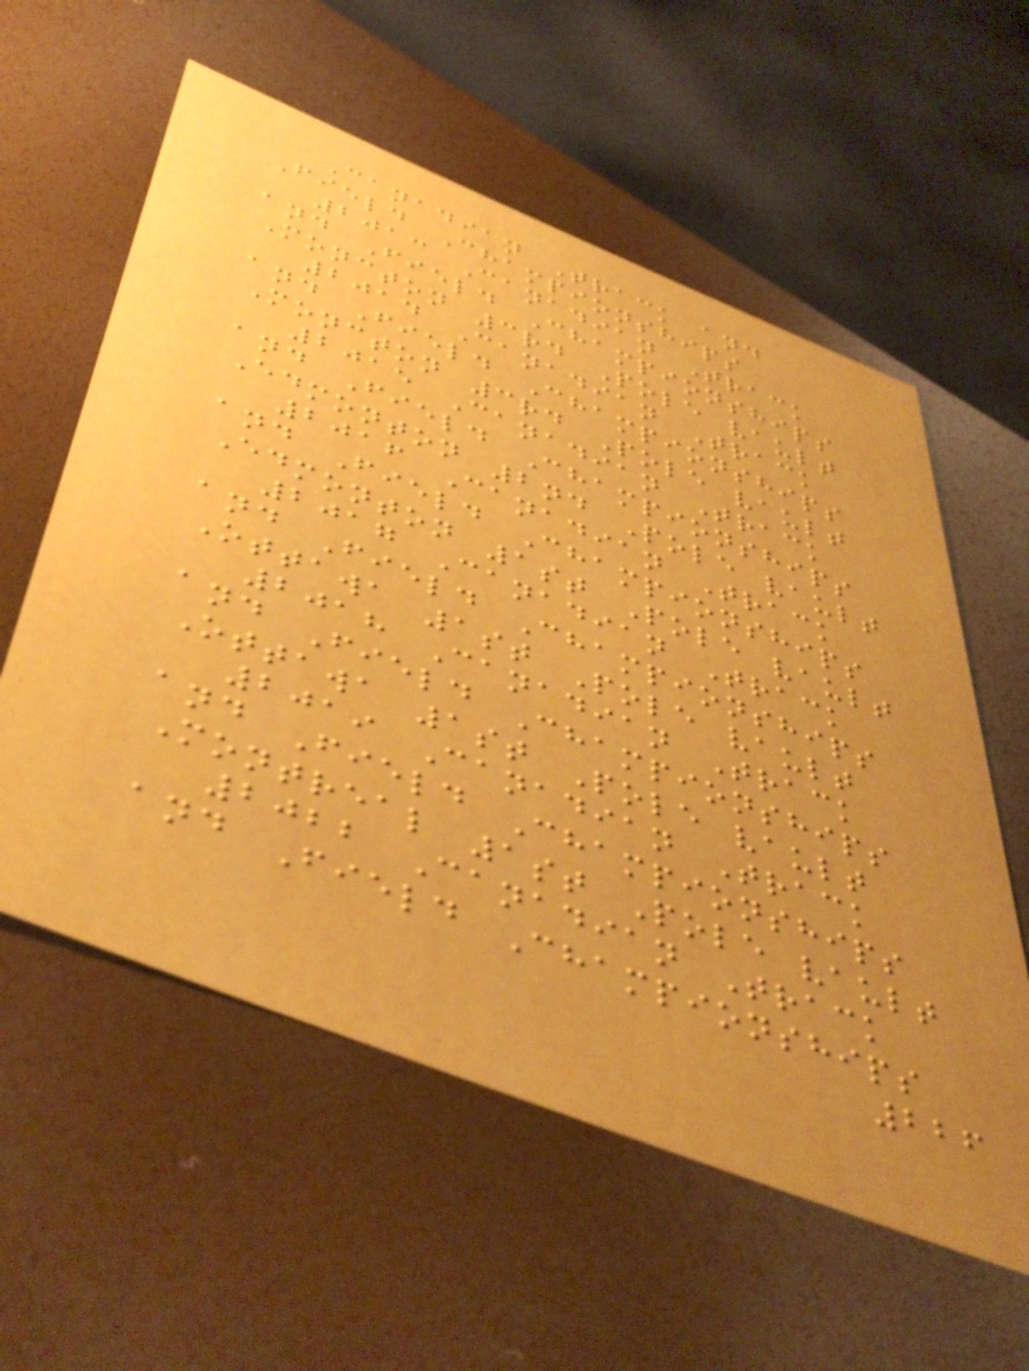Canadian Track and
Field Championships
2013 Canadian Track
and Field Championships
Moncton 3rd Pole vault
2014 Canadian Track
and Field Championships
Moncton 3rd Pole vault
2015 Canadian Track
and Field Championships
Edmonton 2nd Pole vault
2016 Canadian Track
and Field Championships
Edmonton 1st Pole vault
2017 Canadian Track
and Field Championships
Ottawa 1st Pole vault
2018 Canadian Track
and Field Championships
Ottawa 1st Pole vault
2019 Canadian Track
and Field Championships
Montreal 1st Pole vault
2022 Canadian Track
and Field Championships
226
